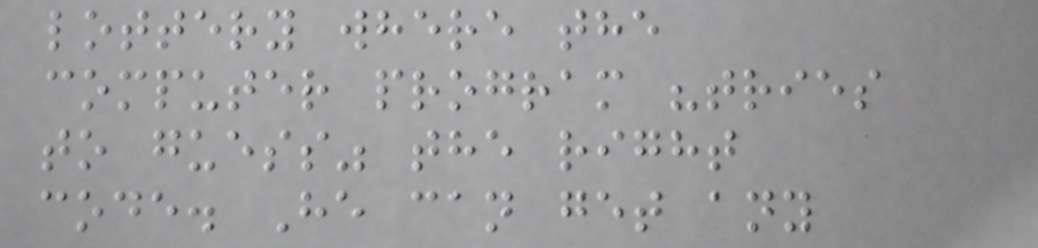lottery where the
computer program "tries
to guess" the right
code. He can get any
